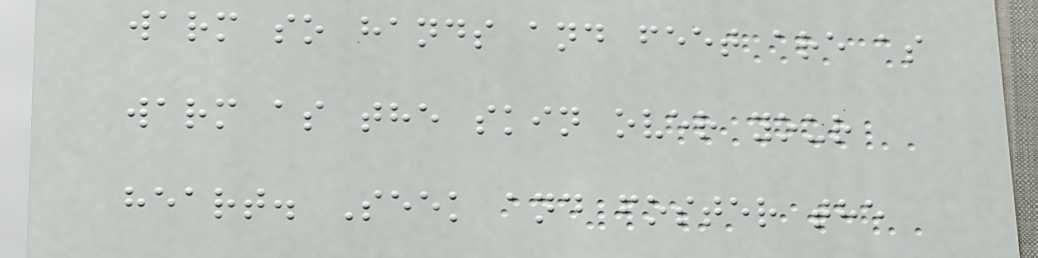warm so hands and feet are as
warm as the skin over your
heart. Seek and foster the
